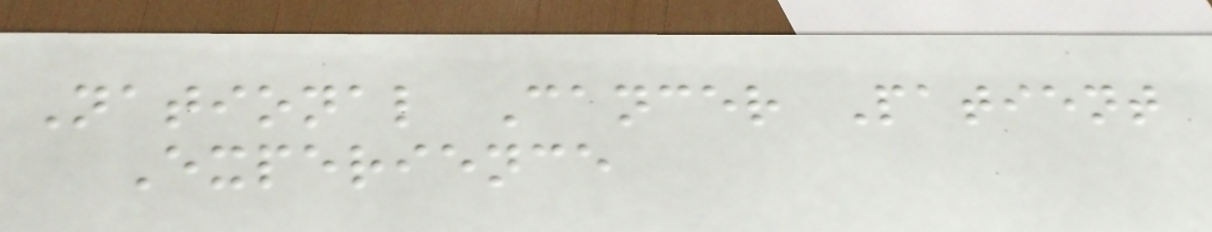National Cancer Patient
Experience
